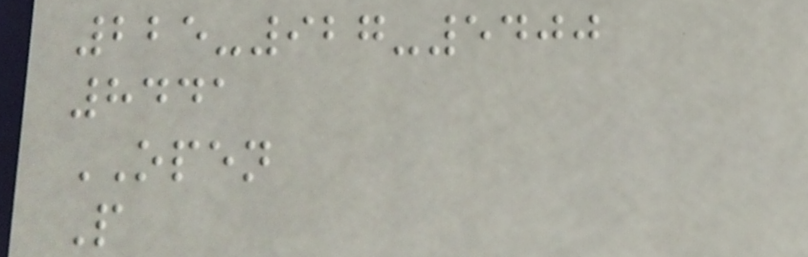225-927-5400
8441
OPEN
P
